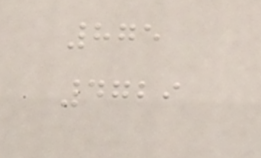875
4729
